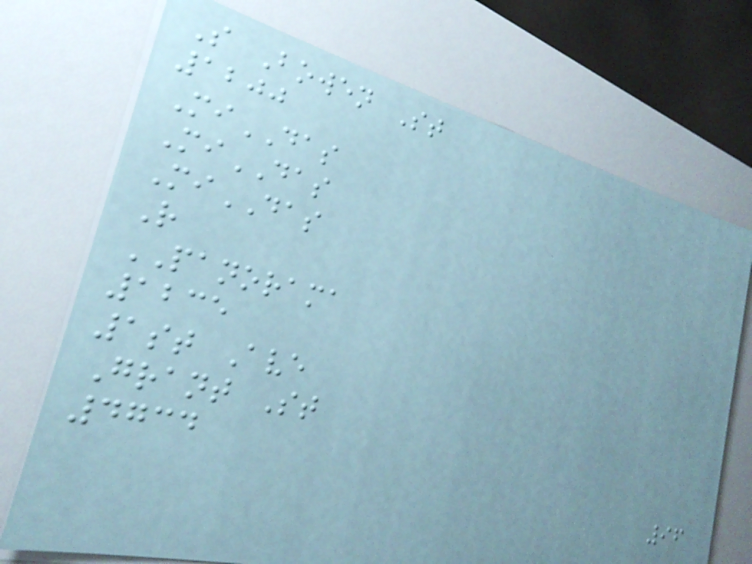S Bowen St
1200
MiDAS
MiDAS
MiDAS
R
PANORAMA
1235
1st Ave
Grant St
4734
96
